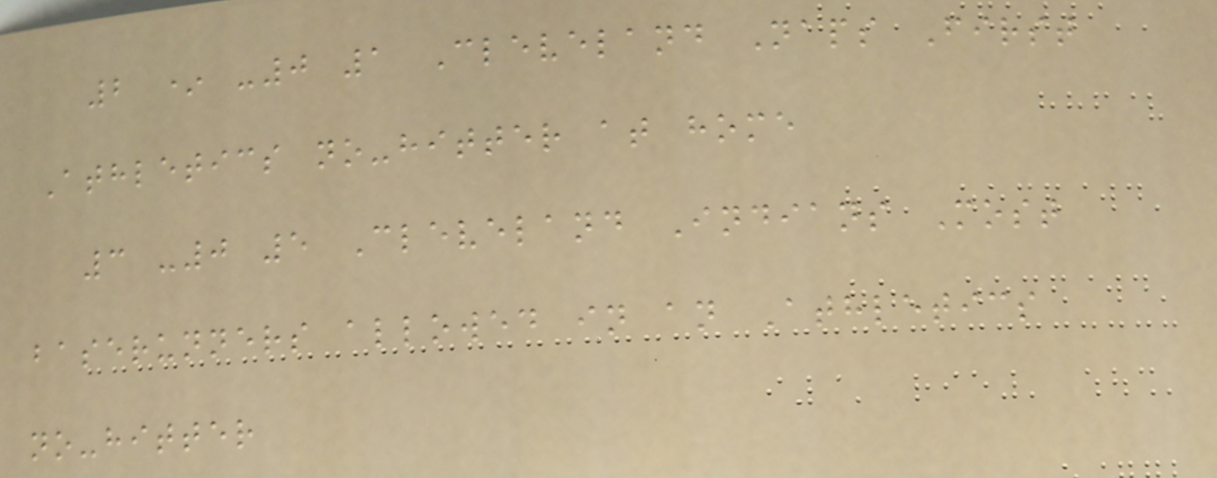2 * -0 1 Cleveland Naps First
Athletics no-hitter at home
3 -0 5 Cleveland Indians Most
baserunners allowed in an Athletics
no-hitter
